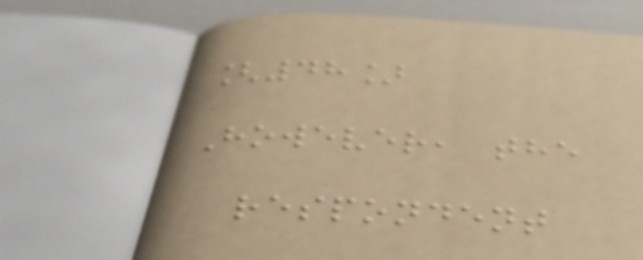[48]
However, the
respondent
